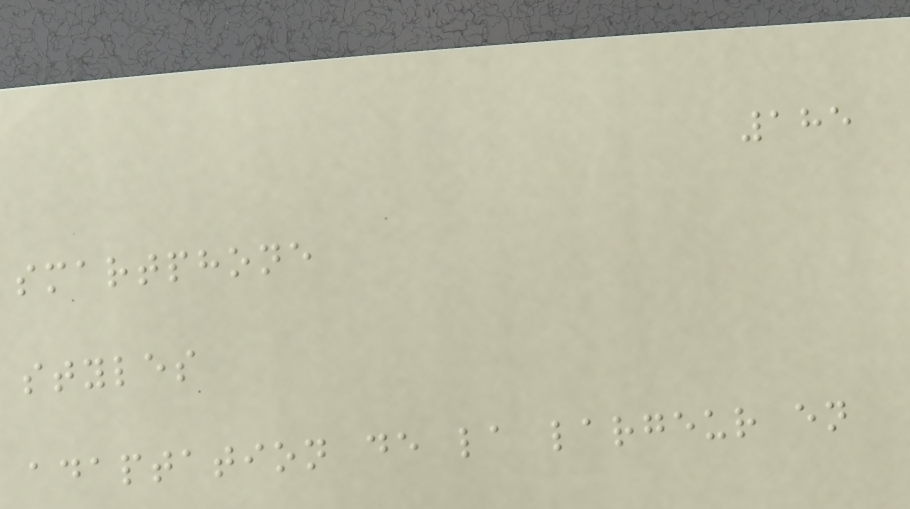185
smartphone
styles
adaptation de la largeur en
